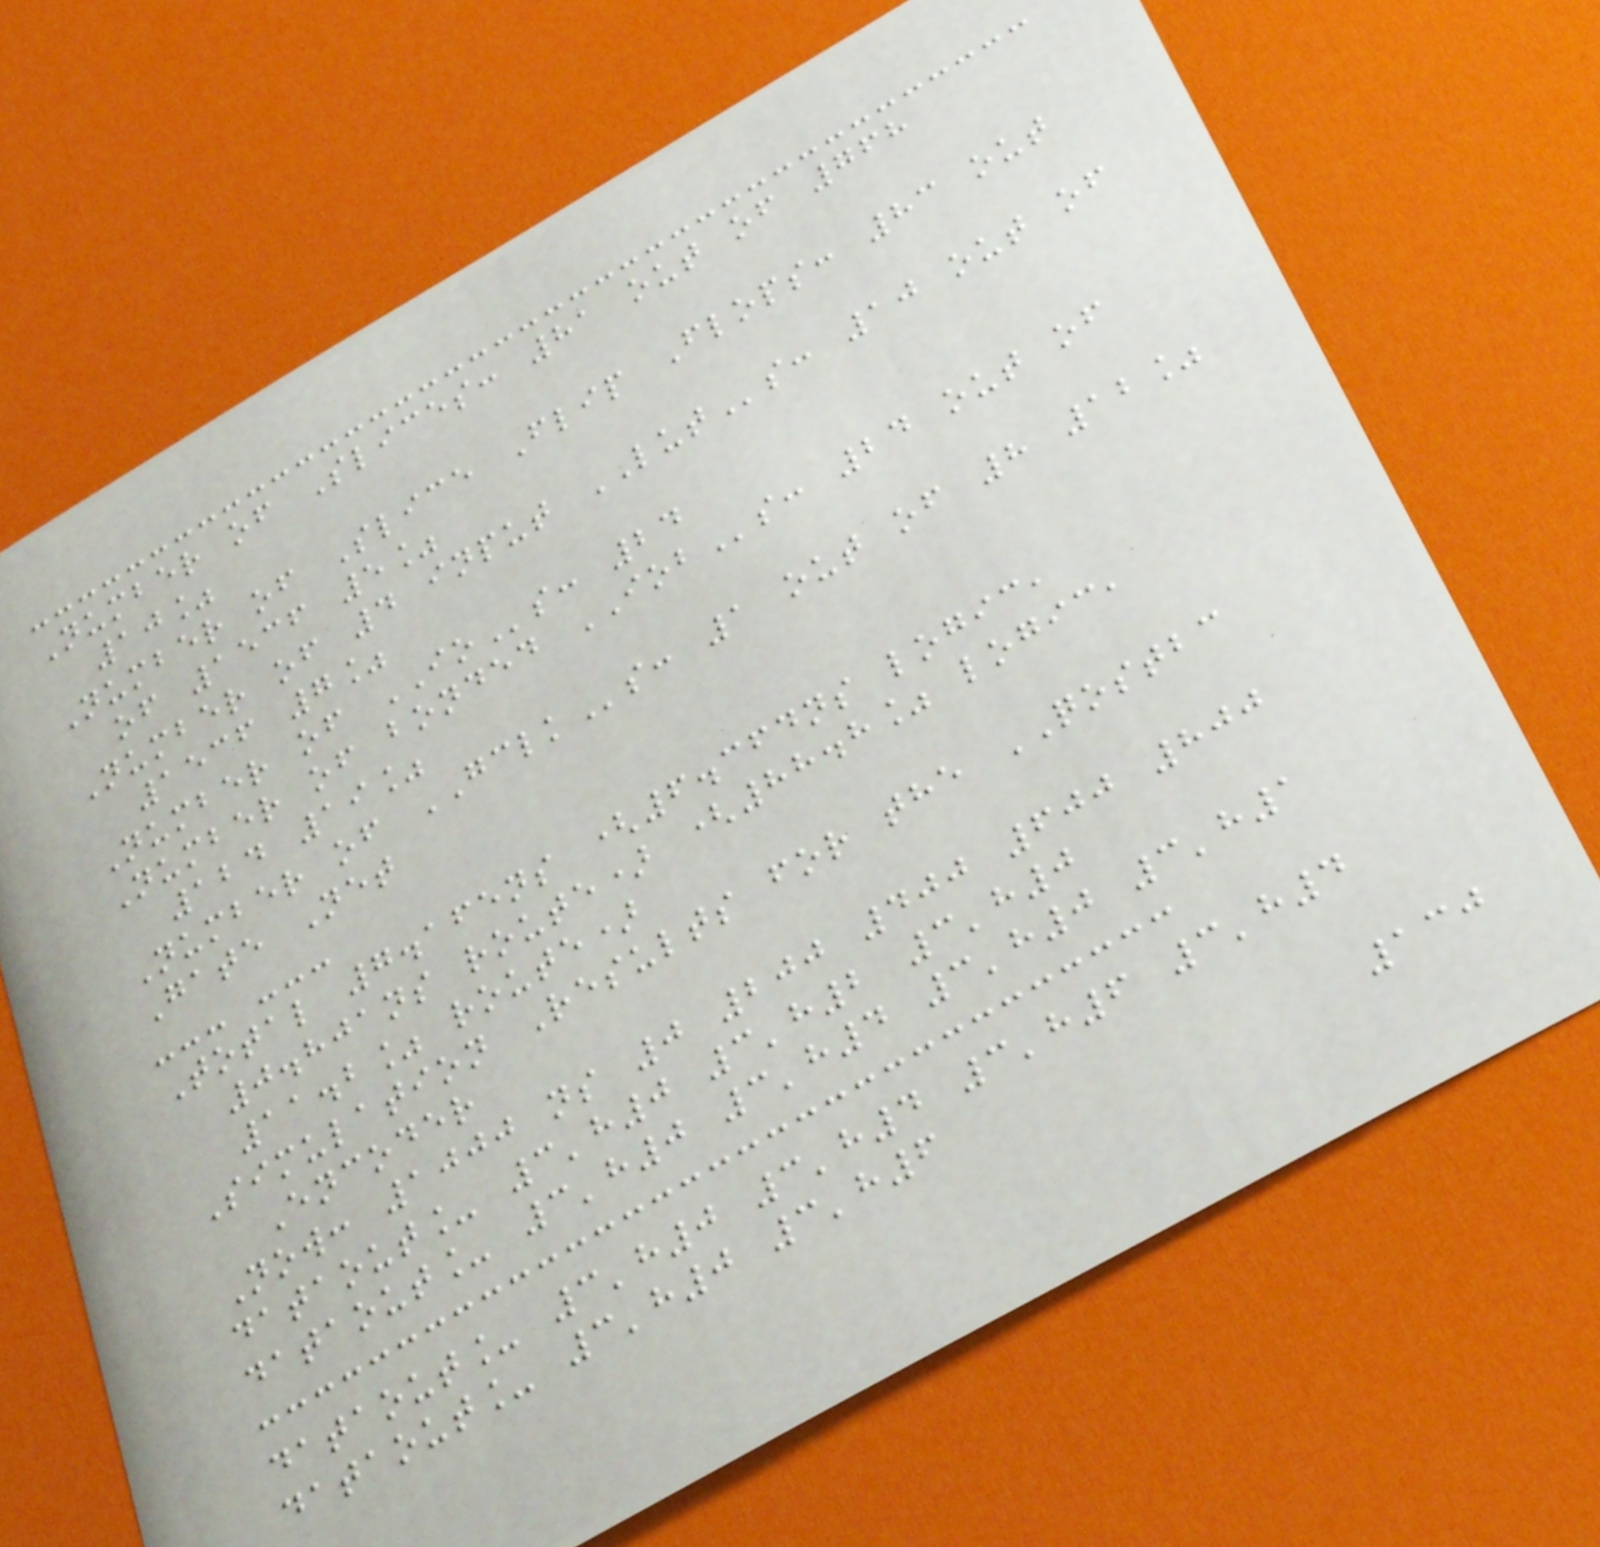Number of Slices: 81 out of 768
10%
Number of Slice Flip Flops: 83 out
of 1536 5%
Number of 4 input LUTs: 10 out of
1536 7%
Number of IOs: 24
Number of bonded IOBs: 24 out of
124 19%
Number of GCLKs: 1 out of 8 12%
Gate Net
--- ---
Total 7.165ns (6.364ns logic,
0.801ns route) (88.8% logic,
11.2% route)
Simulation Results for the QOSTBC
Encoder
Now: 1000 ns 0 200 400 600 800
dataout_ 3'h0 3'h2 3'h0
dataout_ 3'h0 3'h4 3'h0 3'h1
dataout_ 3'h0 3'h4 3'h6 3'h4
dataout_ 3'h0 3'h6
130
